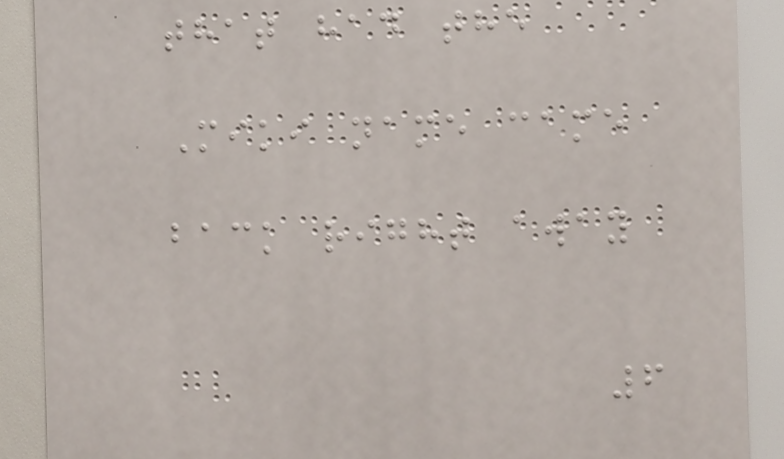that had the
Miki name came
back right away
6
